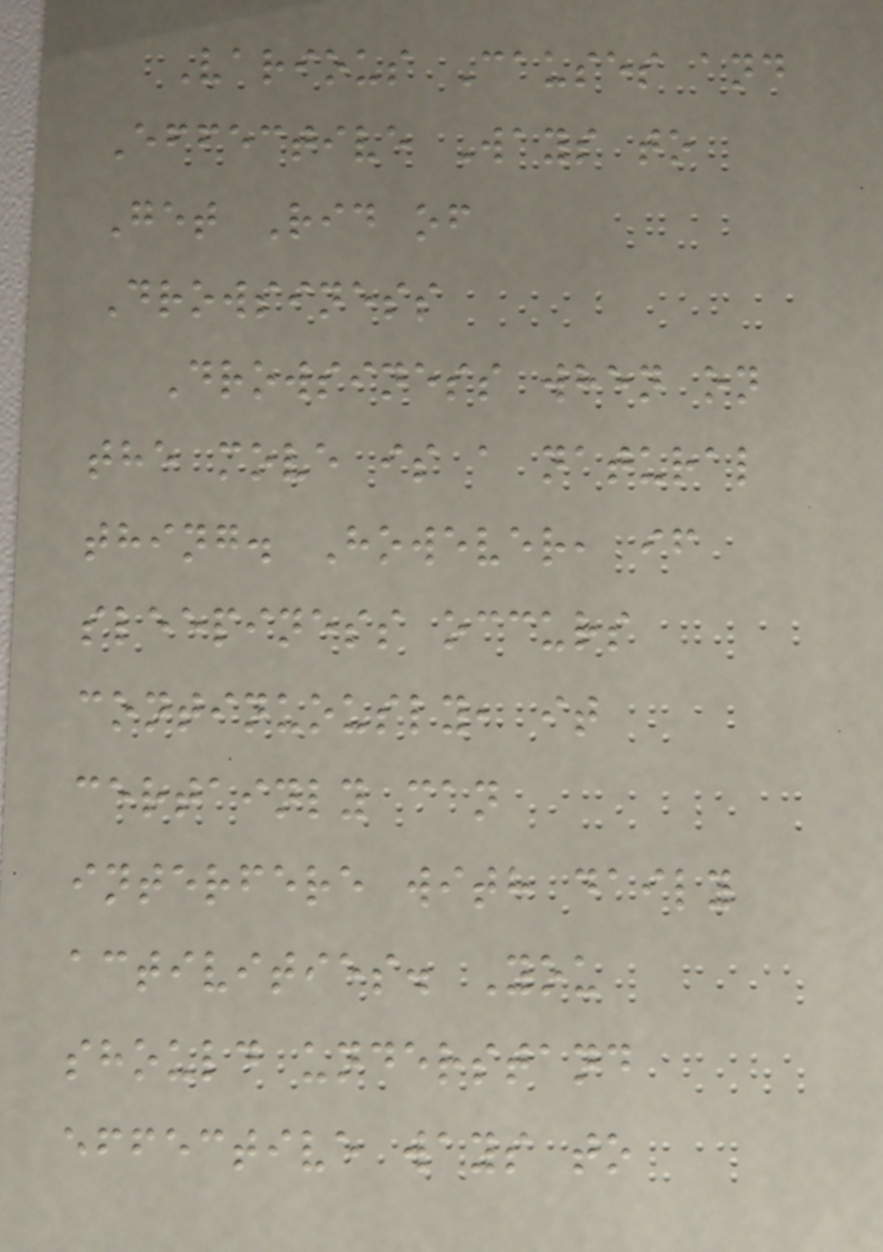Various Causes and
Effective Ways to
Get Rid of
Drowsiness
Drowsiness when on
the move is a natural
thing. However, if
sleepiness occurs
continuously, it
certainly can
interfere with daily
activities. You
should understand
effective ways to
